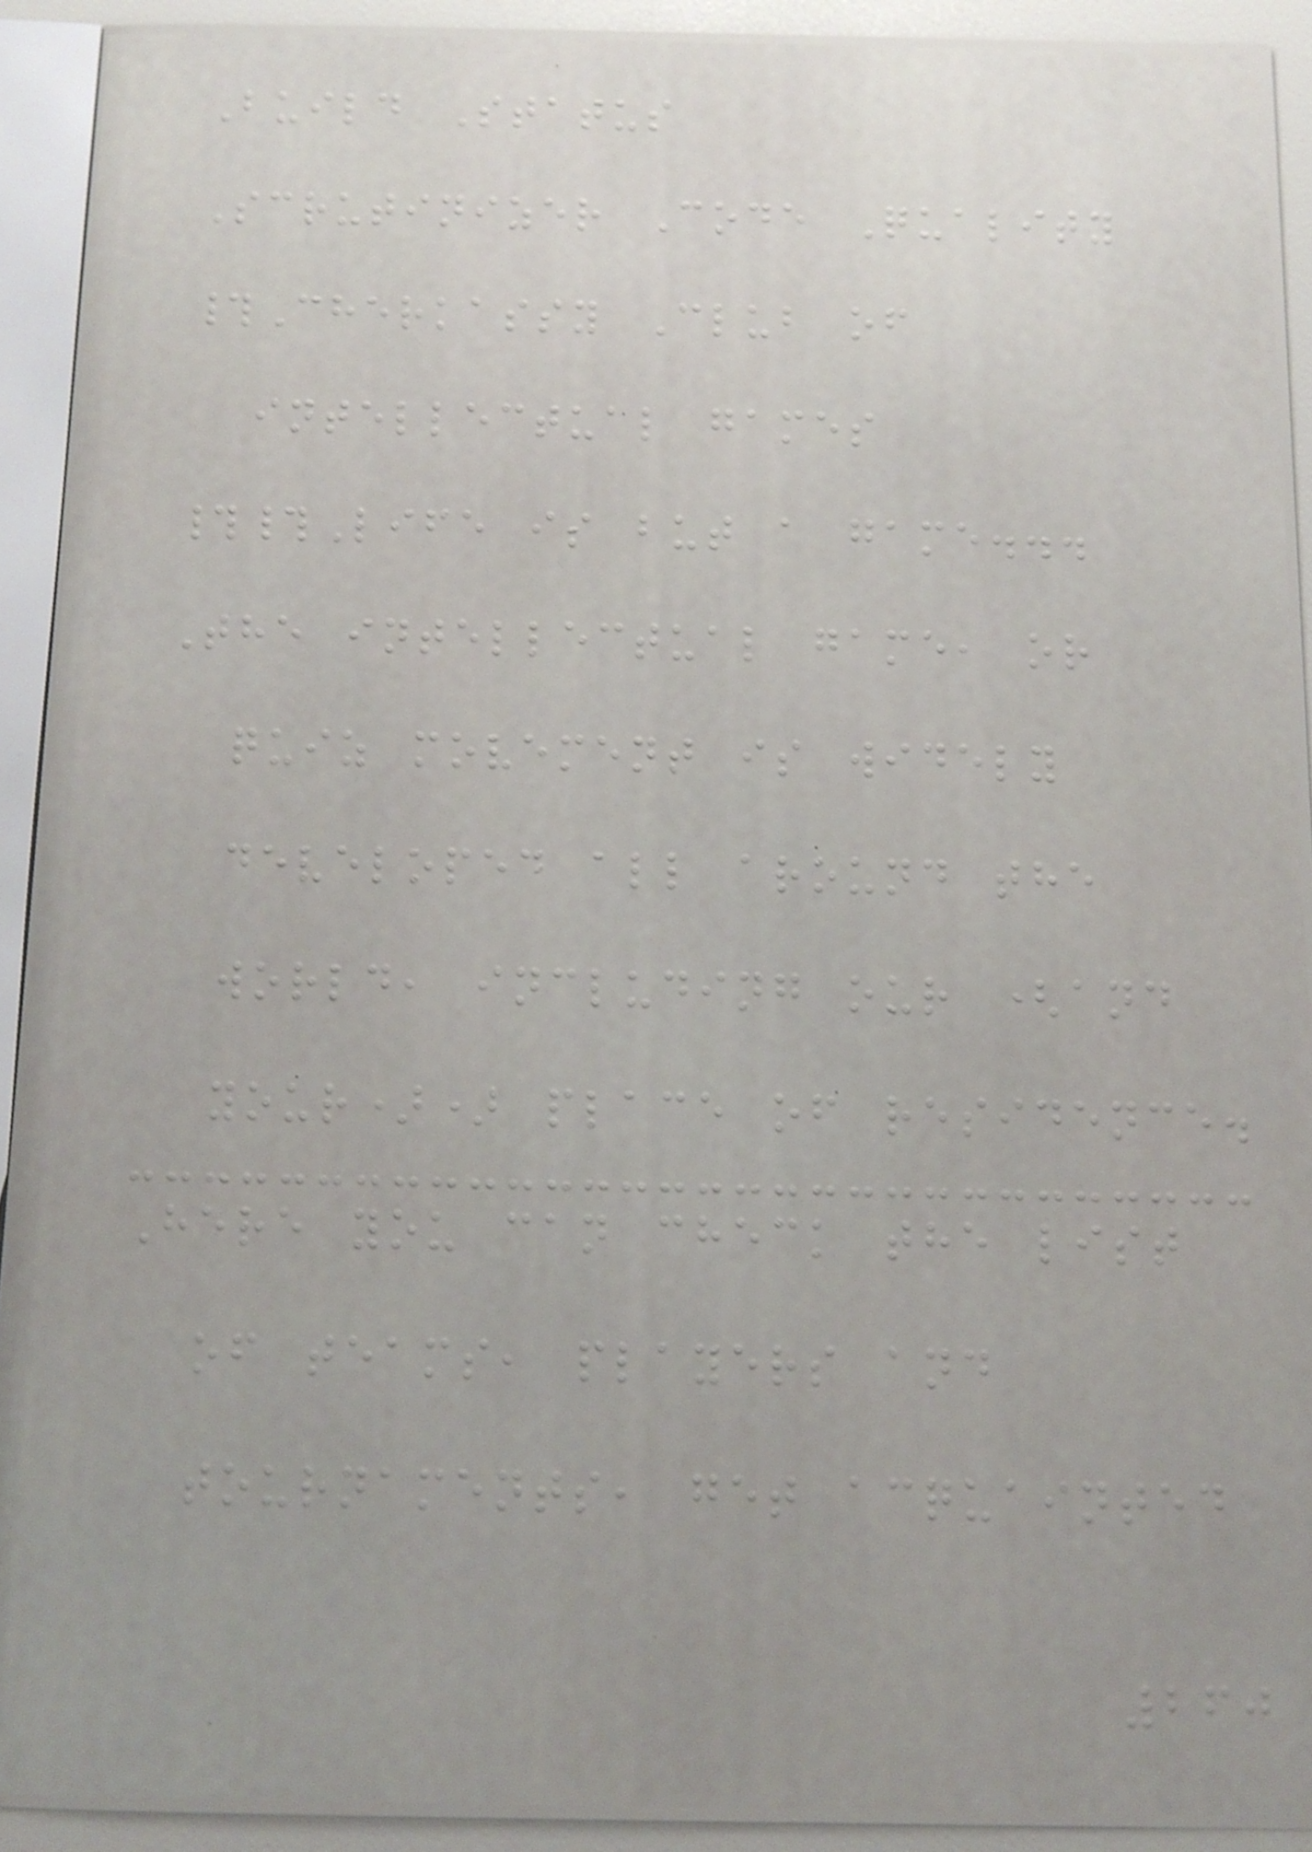Build Status
Scrutinizer Code Quality
#Cherkassy Club of
intellectual games
##Life is but a game...
The intellectual game, or
quiz movement is widely
developed all around the
world, including our (and
your)) place of residence.
Here you can check the list
of teams, players and
tournaments, get acquainted
260
